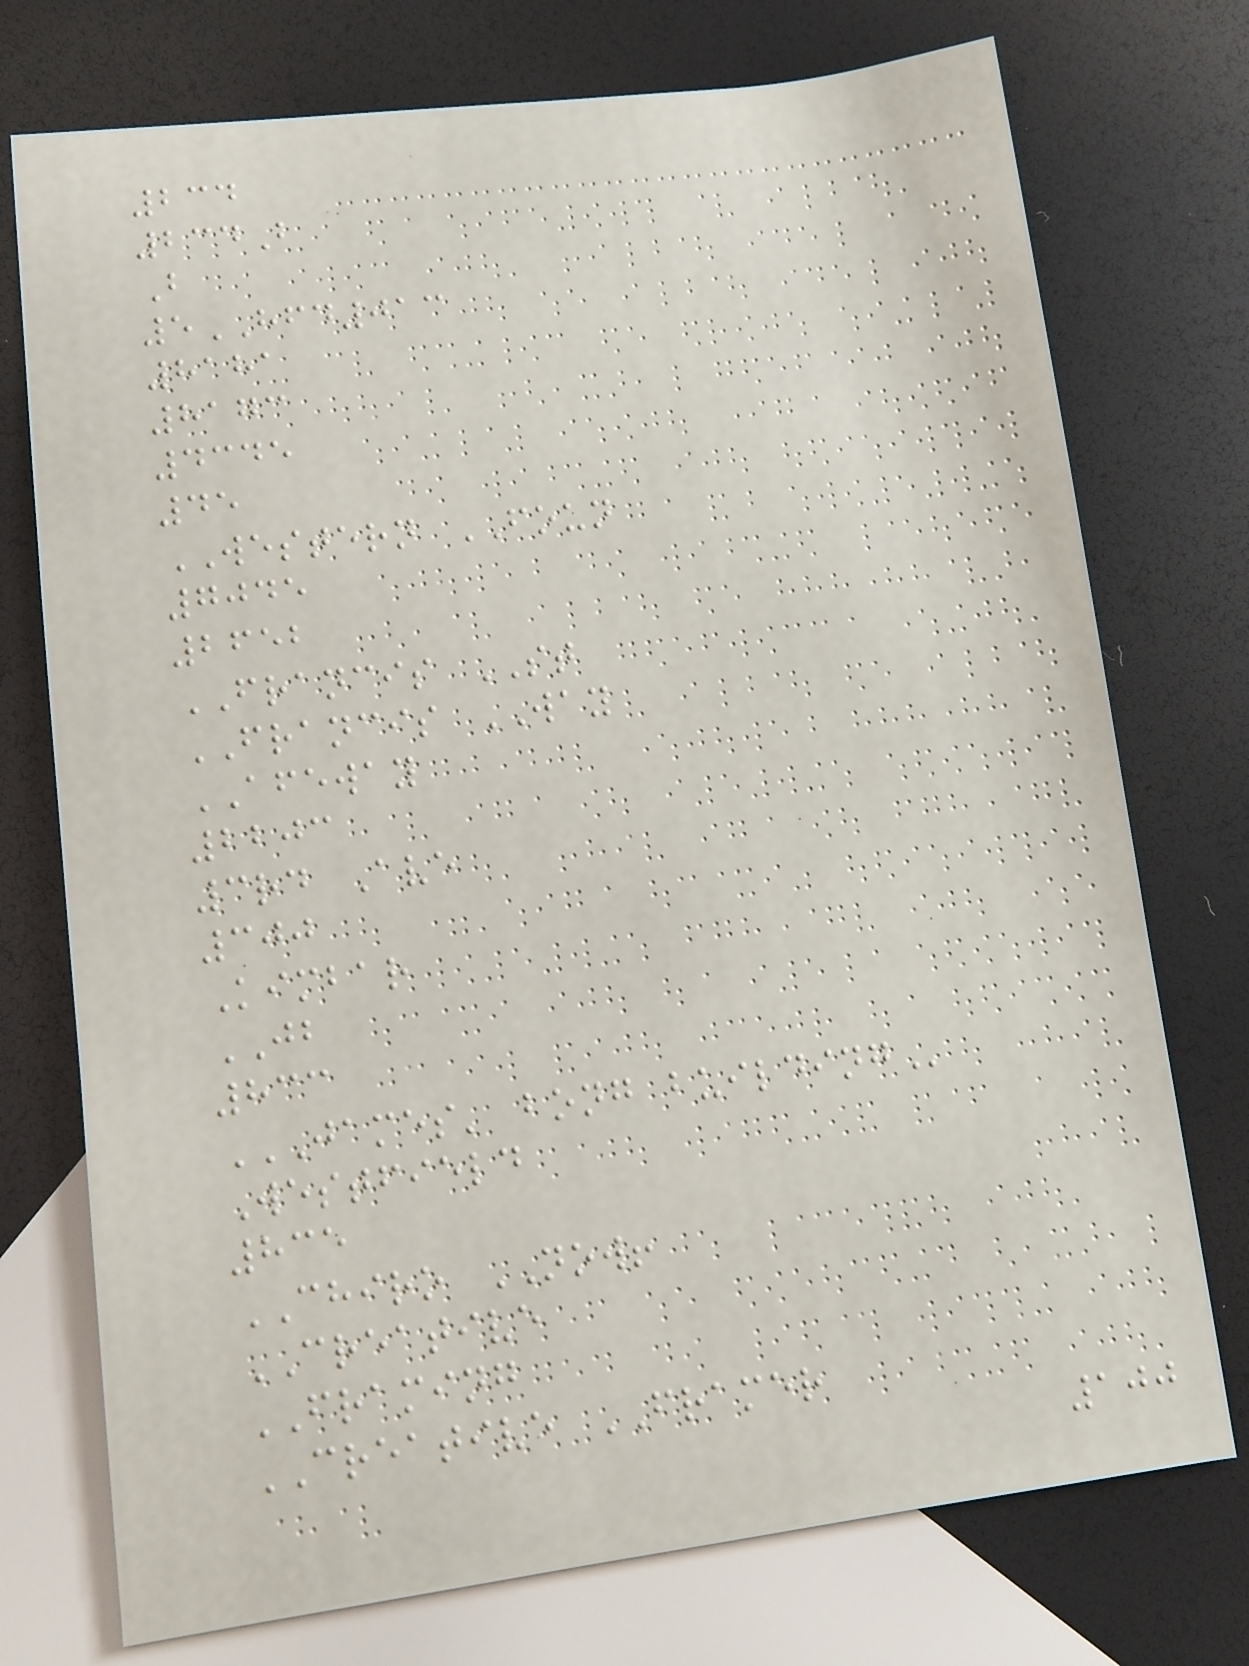234
234B
B
5HFD013
8181
8173
4345
45
WESTERN FOUN
7045
2652
FRANCIS ST
FRANCIS WAY
AFEWAY
2203
3rd Ave
300
Kimbar
JB
833
JAMES' BONG BUILDING
Westfield
835
CHIRO NOW!
CREATIVE
FRAMING
CREATIVE FRAMER
100
